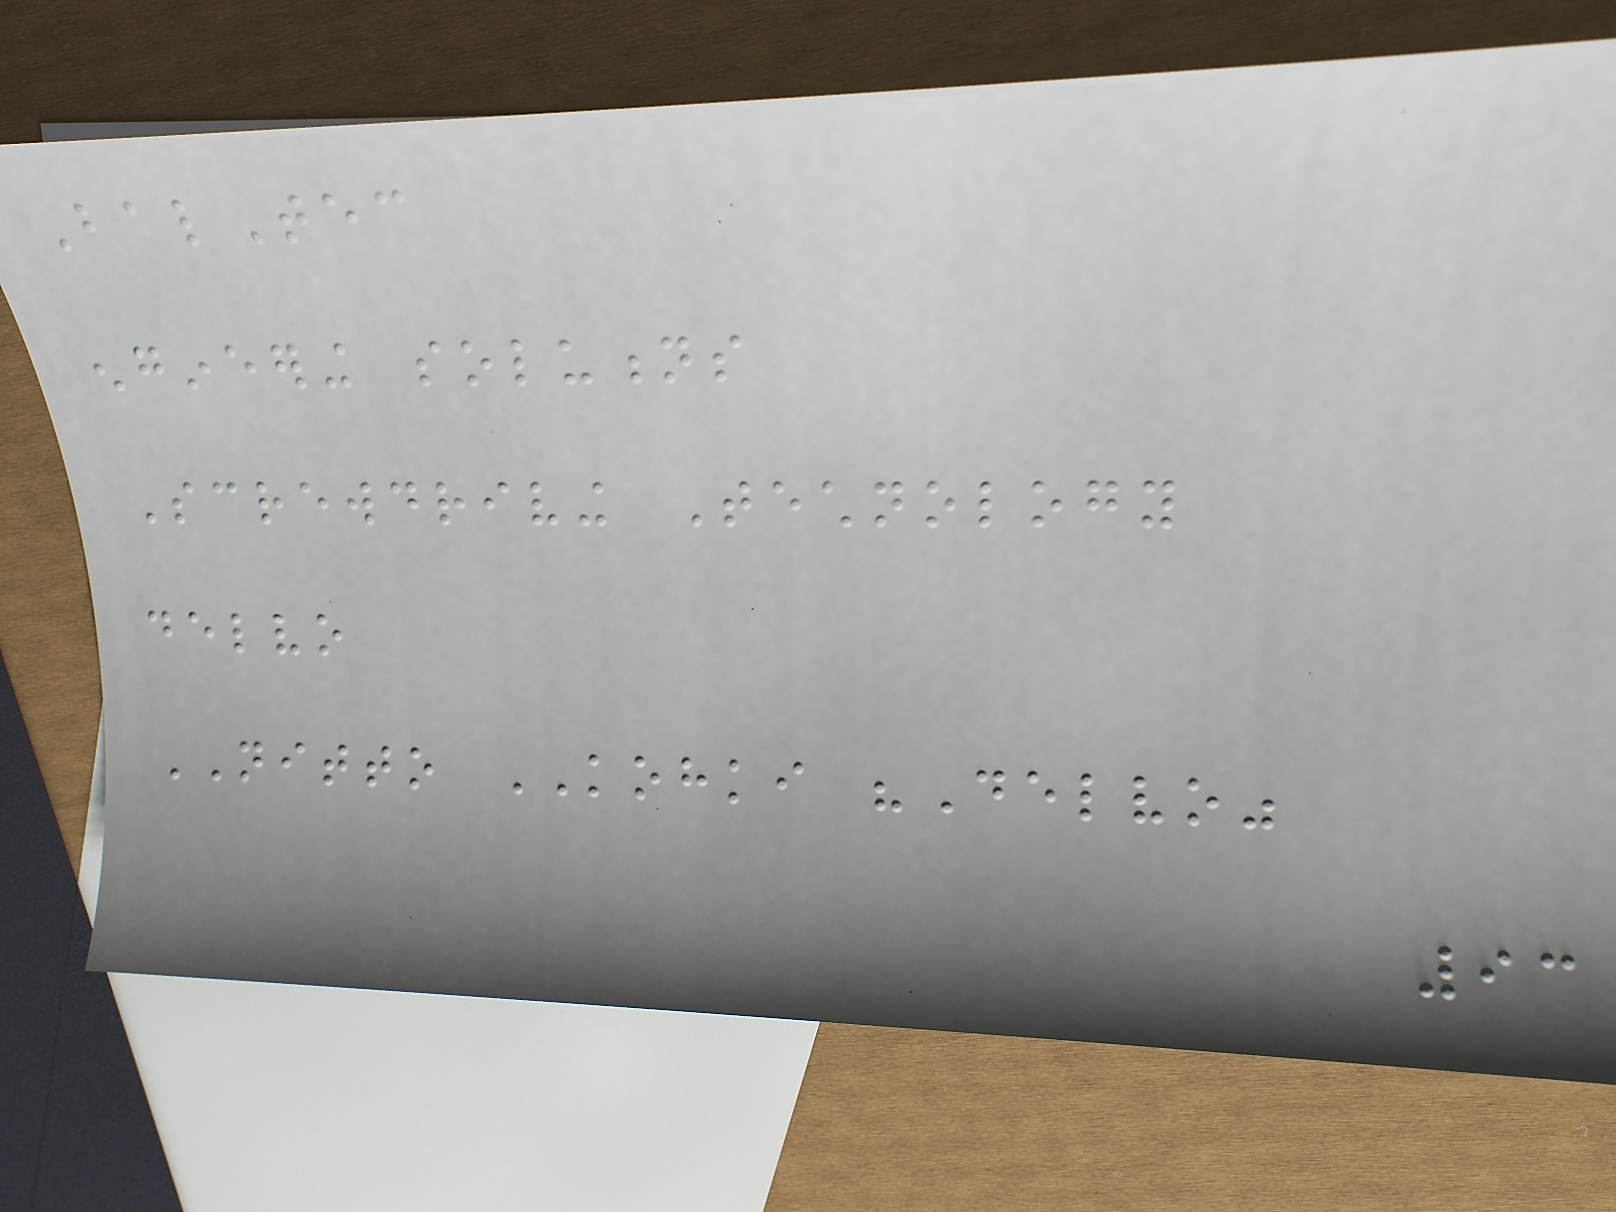BalTec
engineering solutions
Screwdriving Technology
delvo
NITTO KOHKI "Delvo"
93
